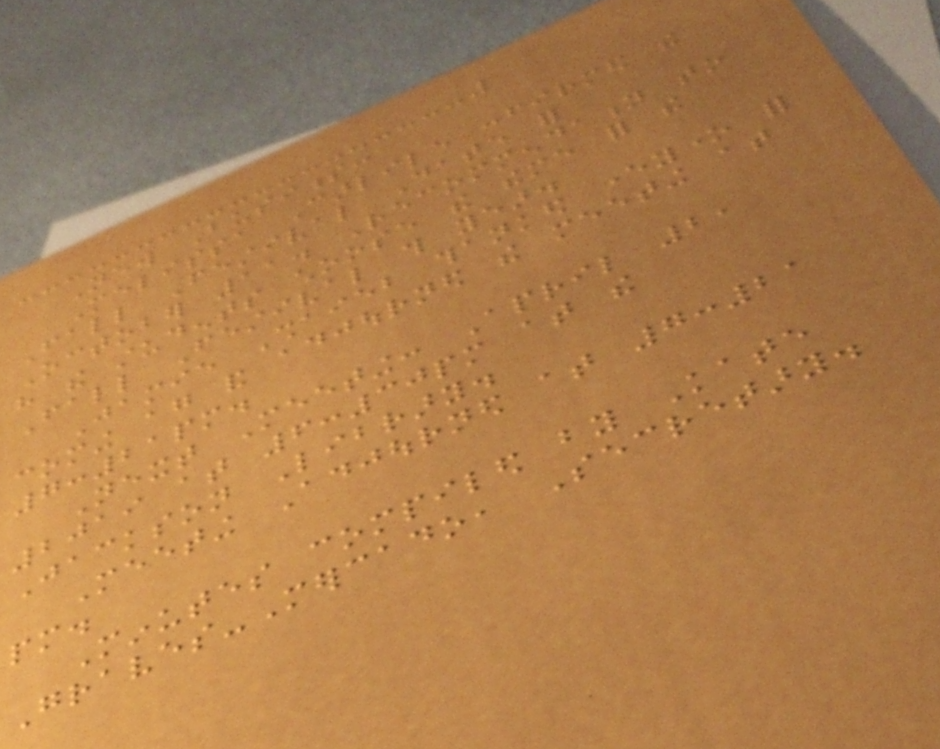New Business:
Melissa Carlile confirmed the
Fall Festival Date for
October 11. Recommendation to
have the students choose the theme for the
Fall Festival this year.
Jamie Shaieb thanked everyone for
coming again and adjourned the meeting at
7:21pm.
Next Meeting: April 2,
2019 at 6:30pm at the
Jackson Library.
Meeting Adjourned at 7:21
pm.
Minutes compiled by Kate
Graves-Mercado, Secretary.
